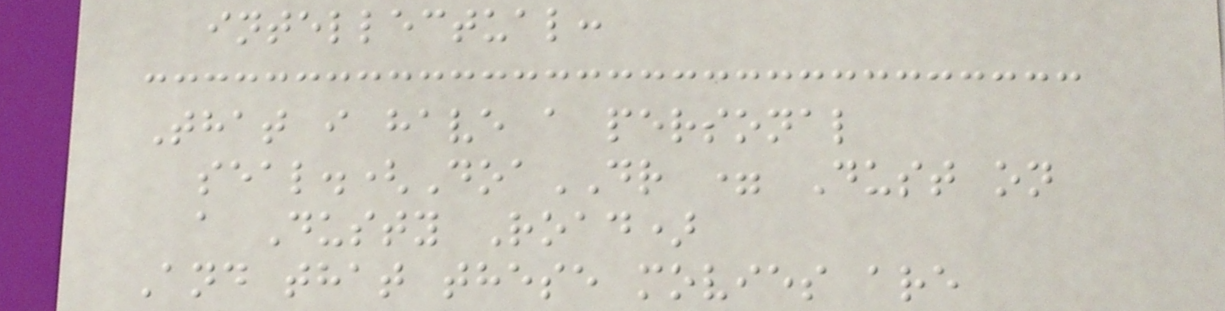intellectual:
That i have a personal
seal.(DoaDR = Dust on
a Dusty Road)
And that these movies are
